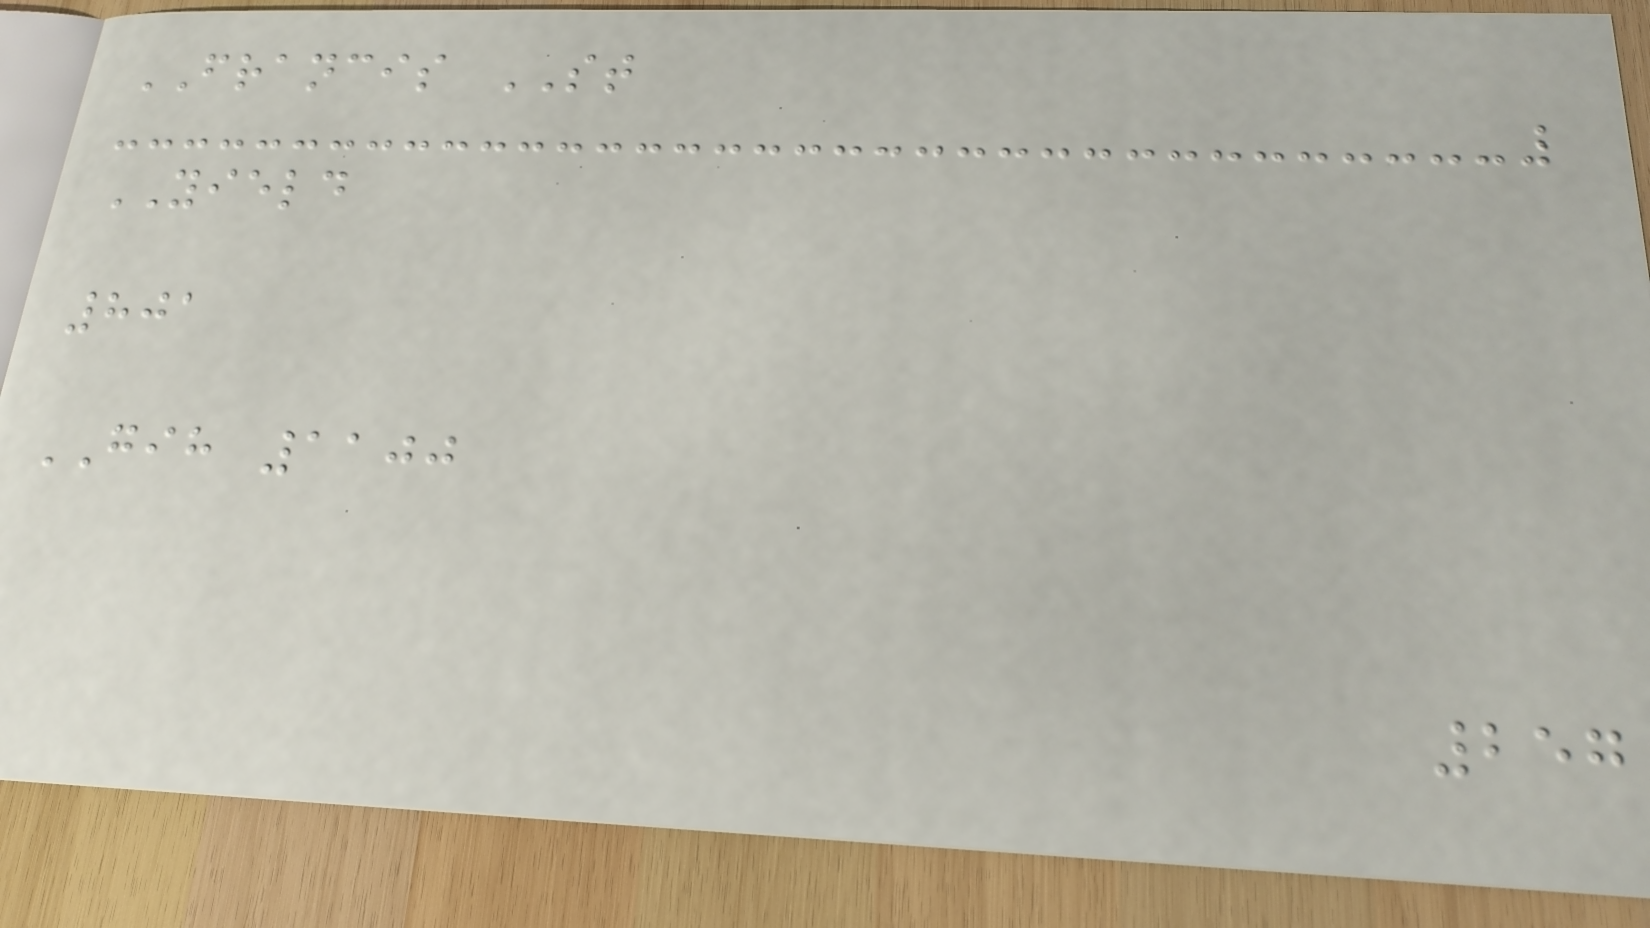FRANCIS ST
YIELD
801
GIH 1100
257
